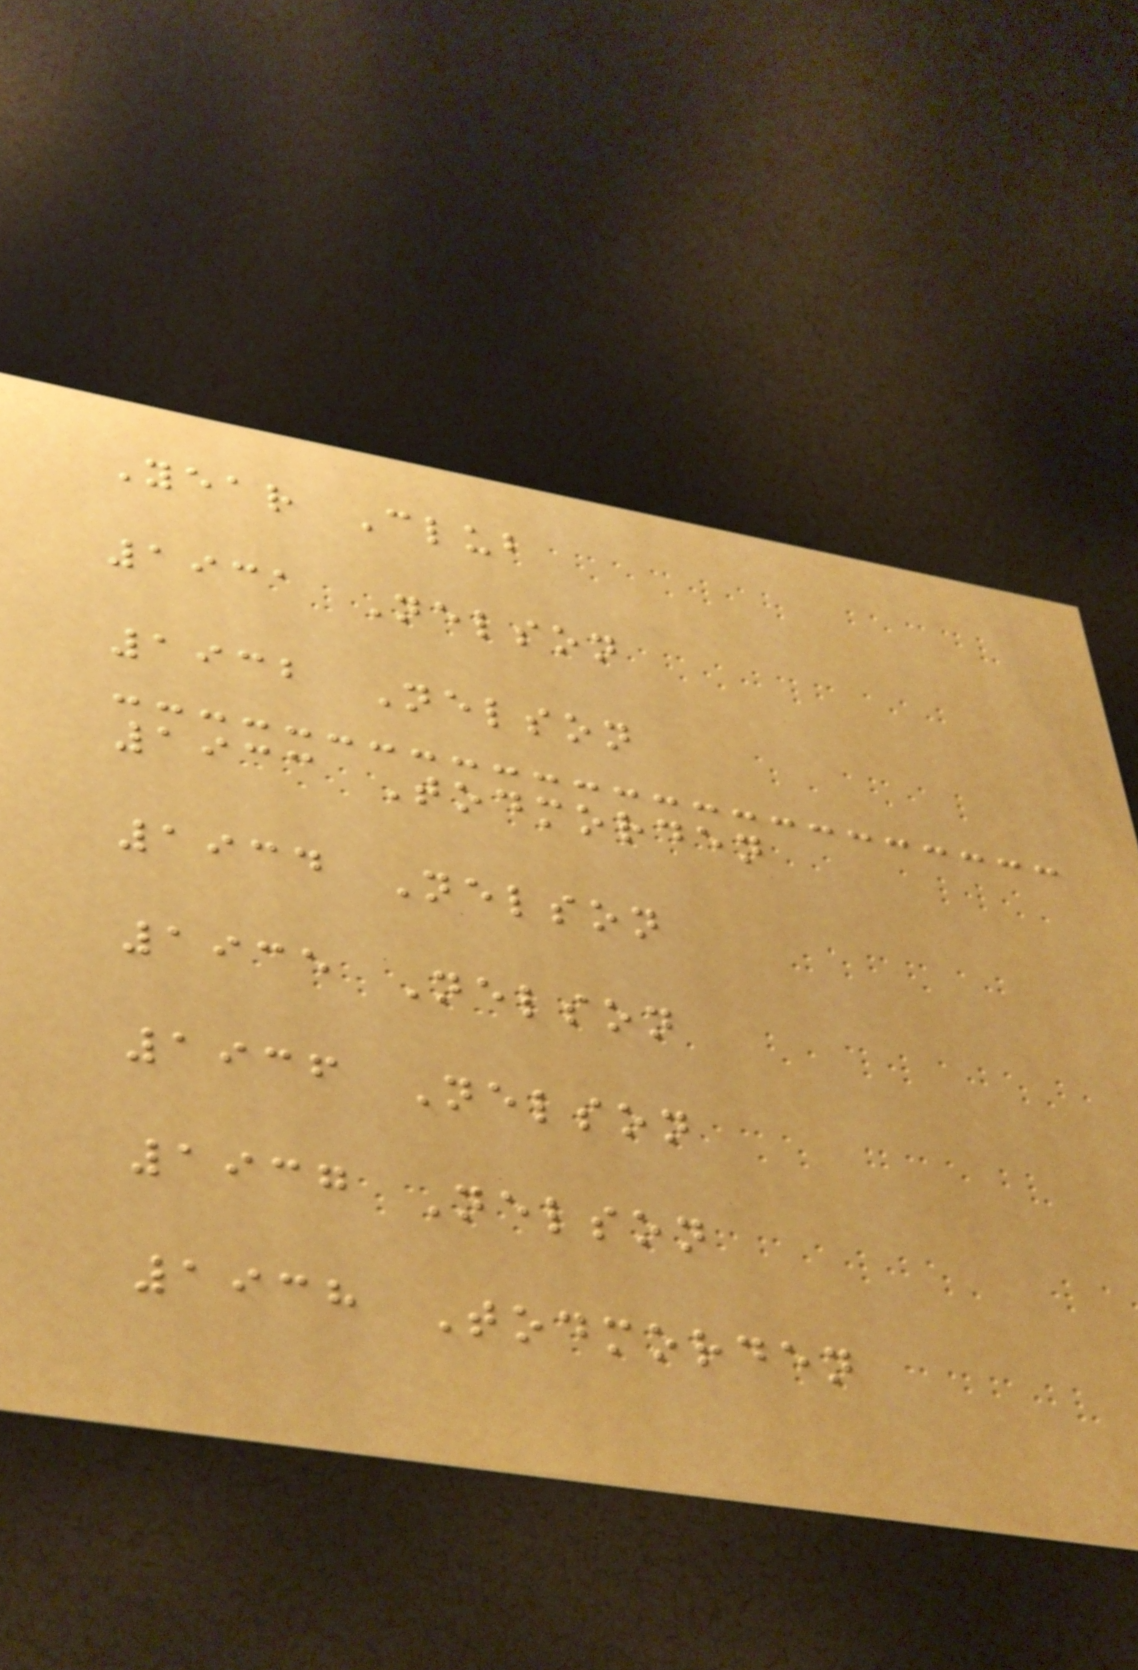Year Club
1931 Nelson
1932 Nelson
1933 Todmorden
1934 Nelson
1935 Nelson
1936 Nelson
1937 Nelson
1938 Todmorden
